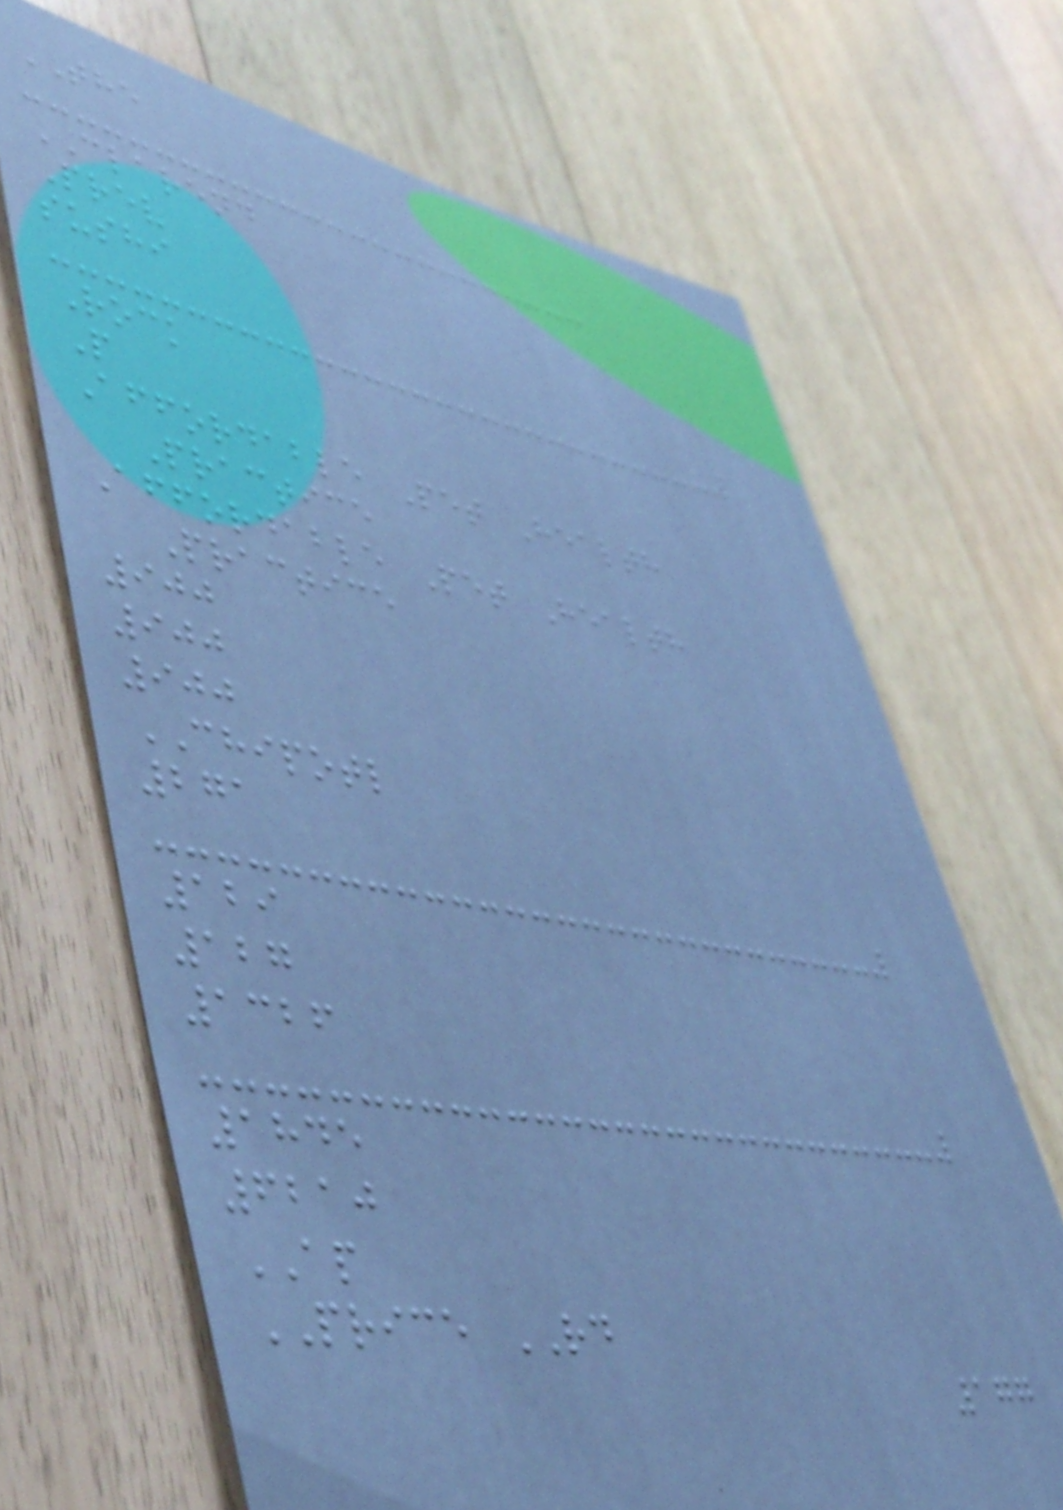THE
CLAREND
Prev
sushi
Rock
P
Affordable Pet Health
Practice
Affordable Pet Health
Practice
900
900
900
CHIPOTL
271
129
127
1326
1845
6210
AP
PRICE RD
177
